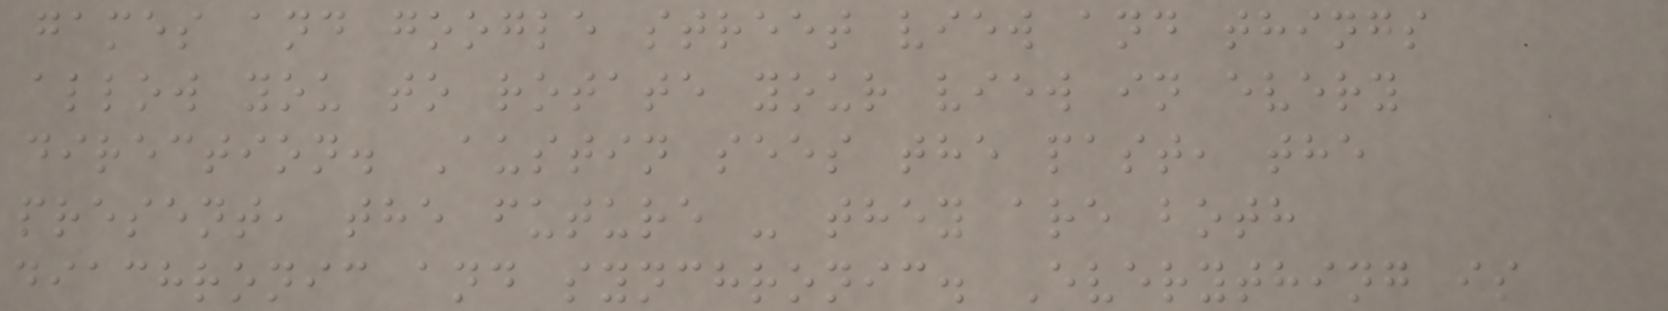games and google street view and things
allow you to rotate your view in every
direction. Austin sees the past, the
present, the future - they are both
diachronic and synchronic. Everything is
